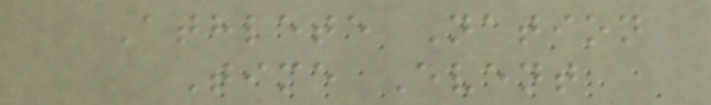Athlete Nation
Time Event
